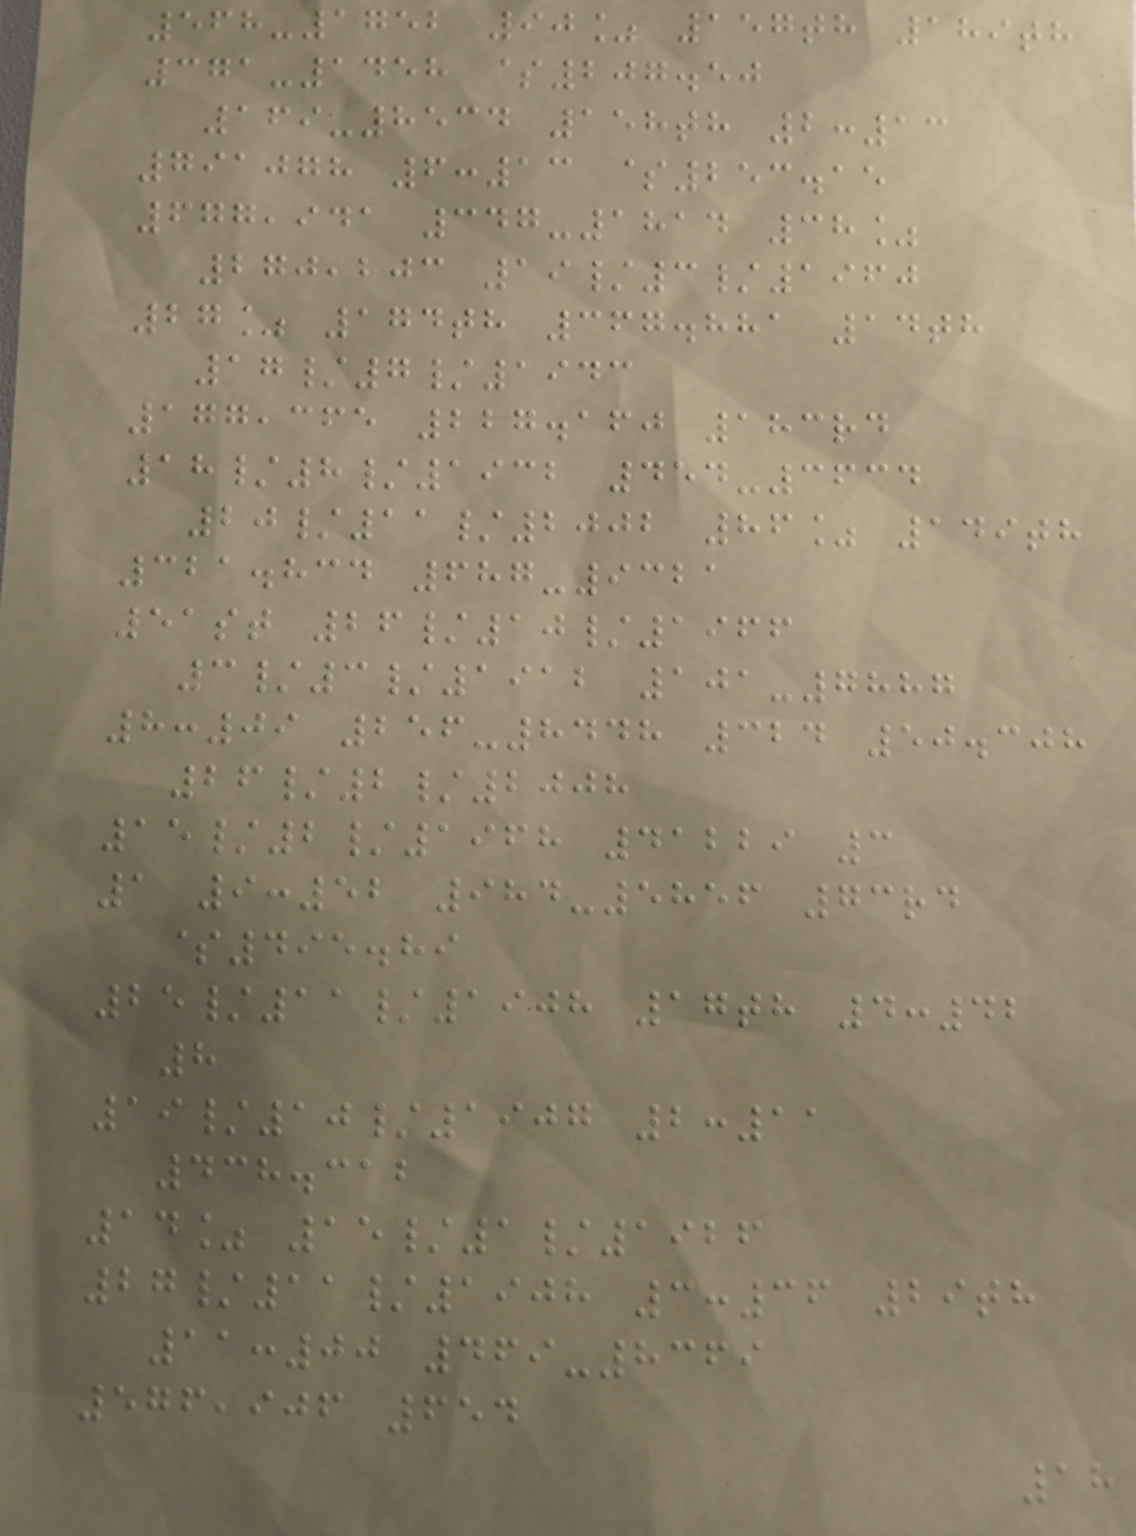568-1752 90% 157th 189th
371-1458 $207.50
169-8534 158th 2:13
791078 6:13 $253.15
677,941 347-1814 38%
270,203 19/3/1960
27% 174th 367.881 14th
17/7/1943
177,365 227.160 183rd
18/8/1932 454-3634
20/11/2002 86% 149th
321.834 687-9321
51st 26/10/1966
3/3/1912 101-7887
8:09 256-8448 324 50.308
26/2/2008
15/2/1968 41229 3
1 9:52 984-5856 73rd
$495.89
25/11/1908 17th 4:42
8
19/10/1907 2:11
438.312
14% 15/1/1926
27/11/1908 3:36 29th
11:00 469-8369
576,906 654
18
